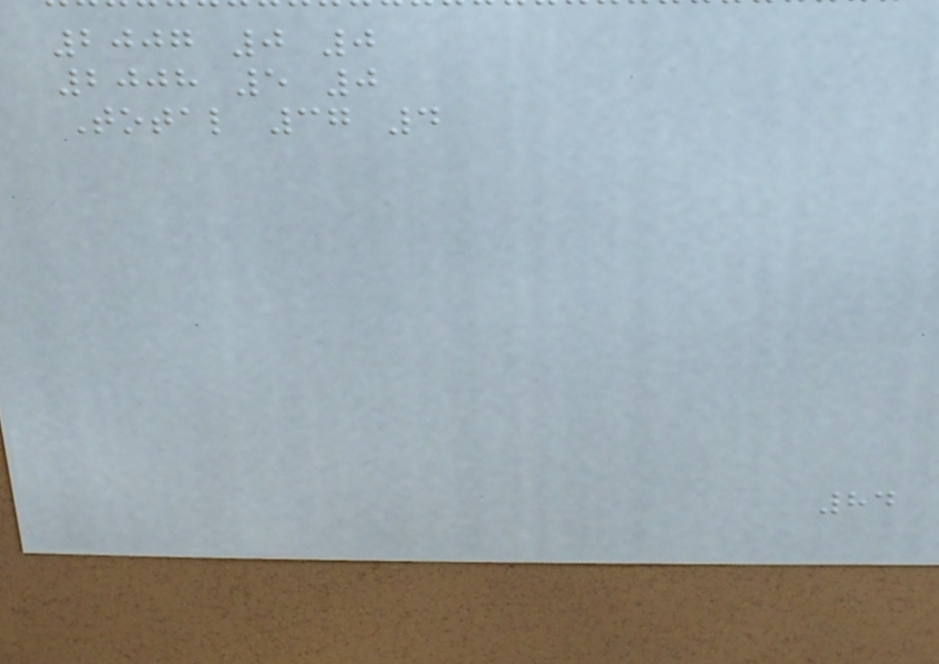2007 0 0
2008 5 0
Total 37 4
84
